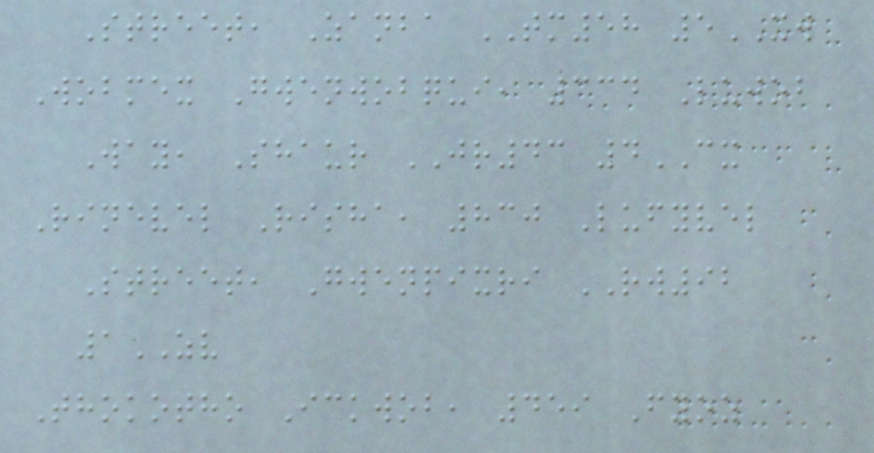Street, Zanba TM58 5XW
Wobmex Gwenwobqui, 334 Luwob
Way, Shaur JR43 4CX
Rinevel Risha, 830 Lufyvel
Street, Gwenpixri RW92
1ZV
Thokotho Ickwob, 459 Fyoz
